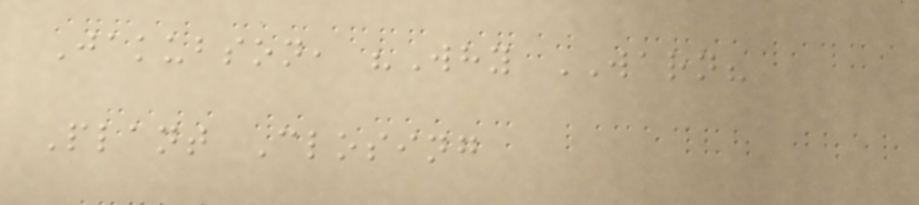Jakubson, "Why WARN?
Plant Closing
